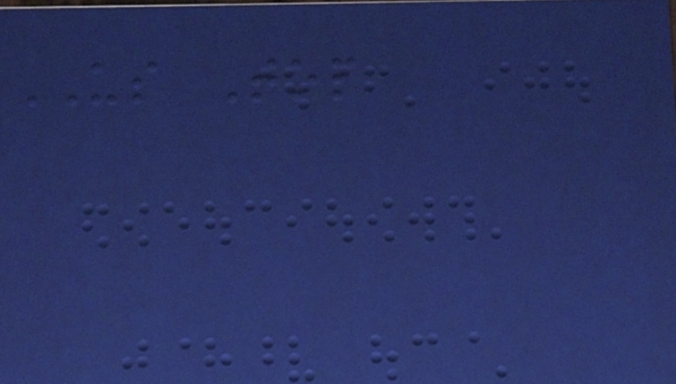US Top
